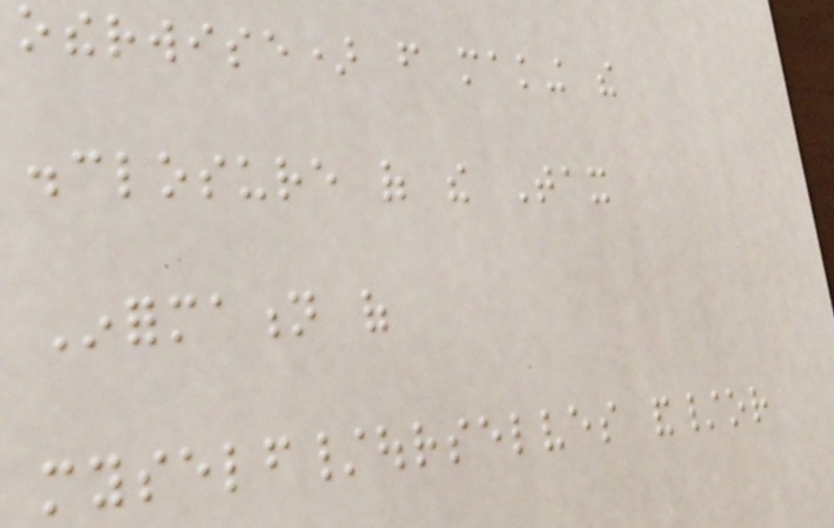otherwise) from making the
disclosure of the Tax
Information of
myself/ourselves and/or
